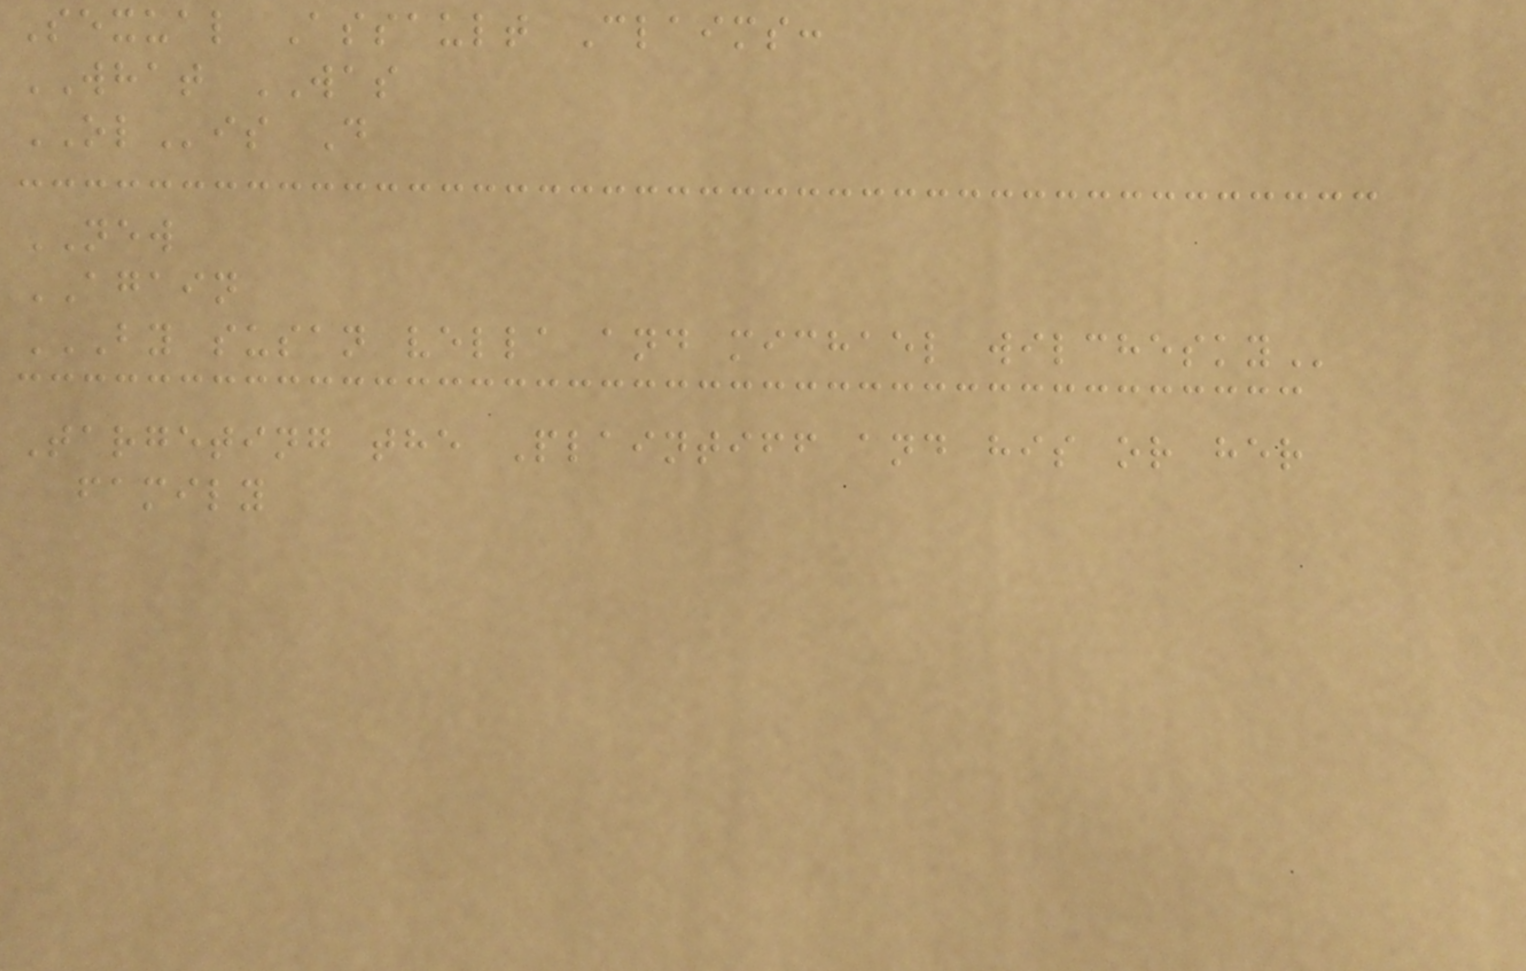Sexual Assault Claims:
WHAT WAS
OLis D
NEW
AGAIN
BY SUSAN VELLA AND MICHAEL WILCHESKY
Targeting the Plaintiff and his or her
family
